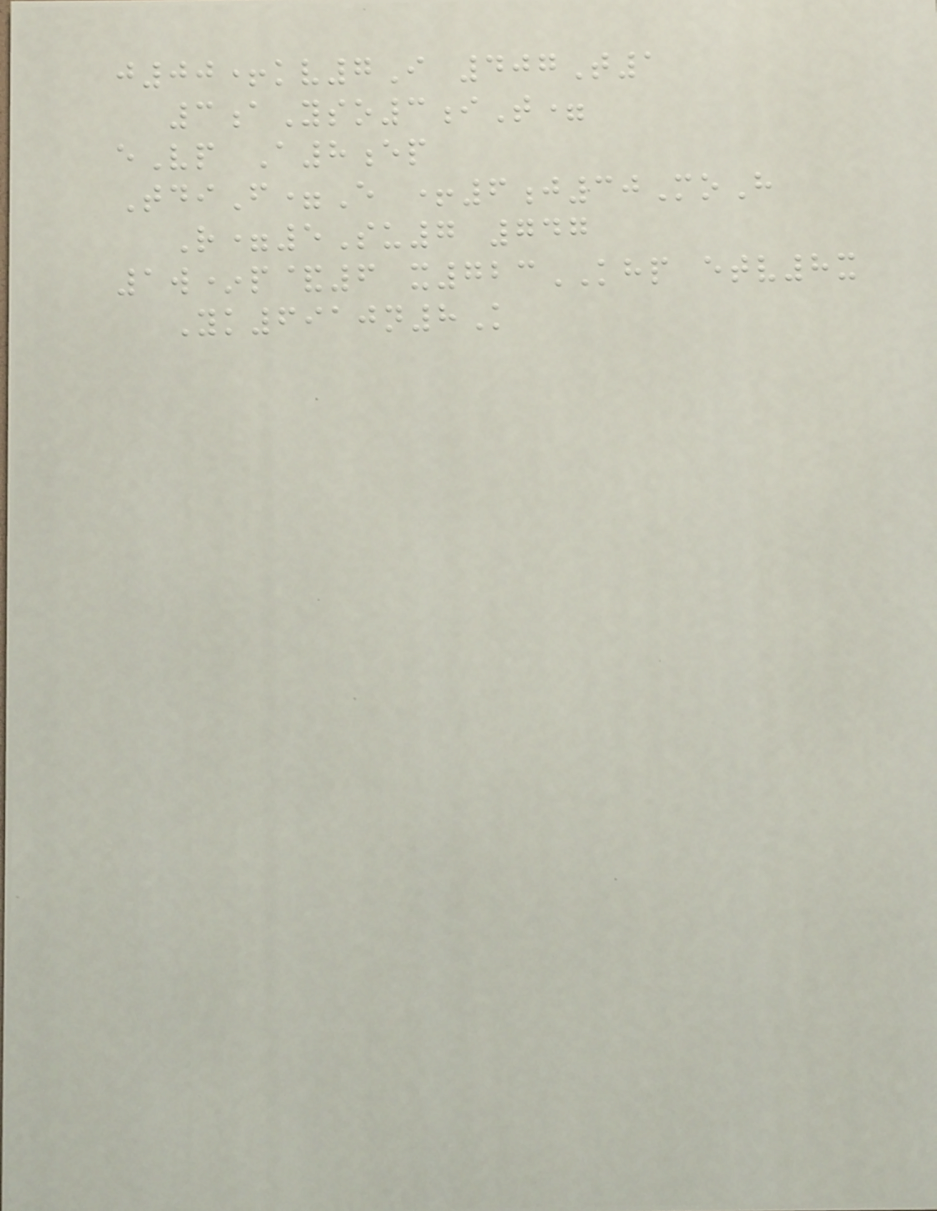j00+kv7I 407T1
3aYso3iT=
eVp A8ep
TdiF=E +6j30MoH
R=5Su7 747
1w*p&6 x723KHP etv8x
Yk6910n8K
